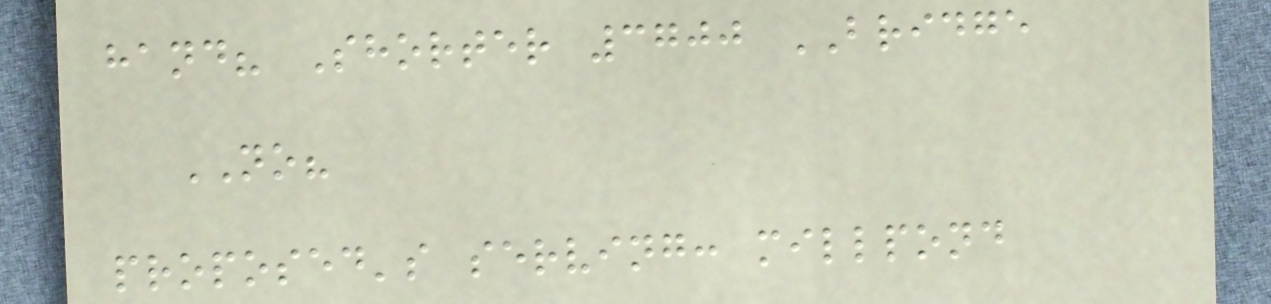hand? Shorter 3700 BRIDGE
NO?
proposed's serving: millpond
